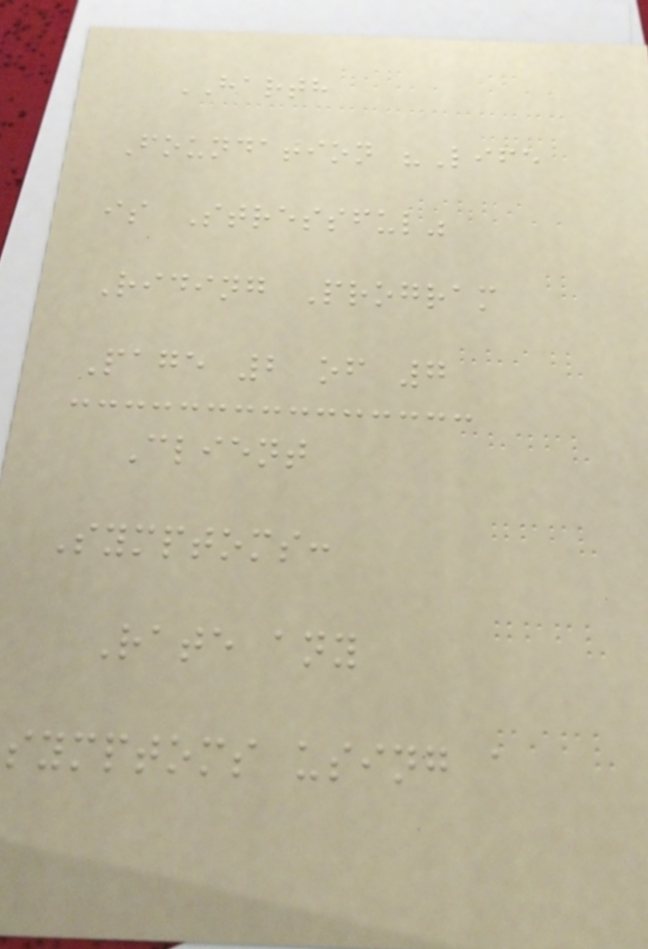HARTH
Foundation "Life
is Stressful"
Riding Program
Page 2 of 7
Client
Symptoms:
Rate any
symptoms using a
